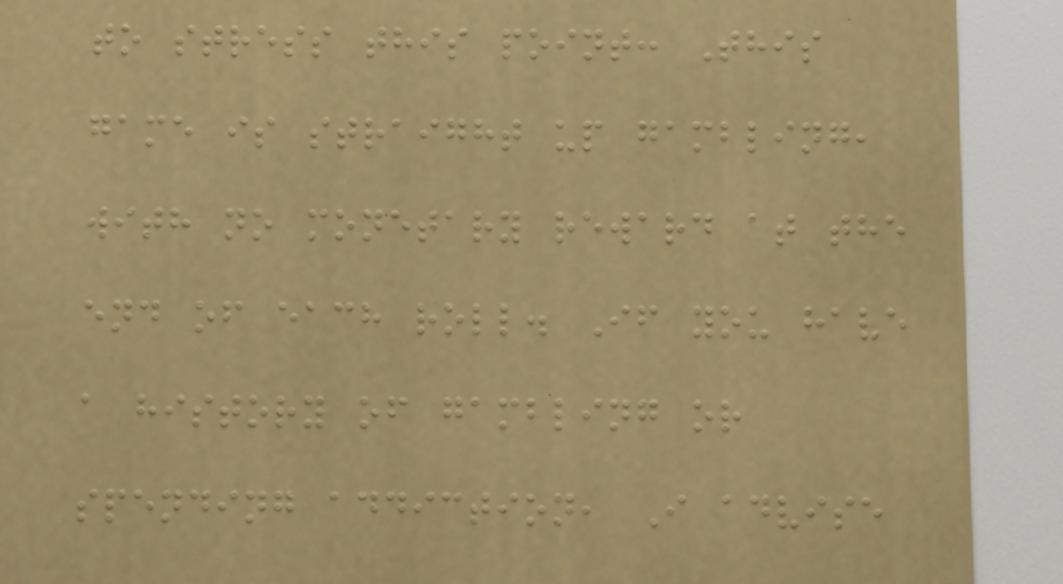to stress this point: This
game is straight up gambling,
with no monetary reward at the
end of each roll. If you have
a history of gambling or
spending addiction, I advise
